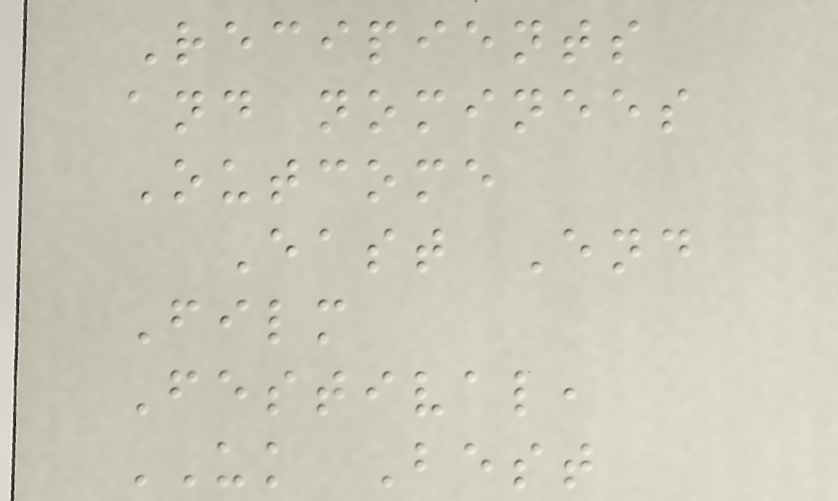Recipients
and nominees
Outcome
East End
Film
Festival,
UK Best
